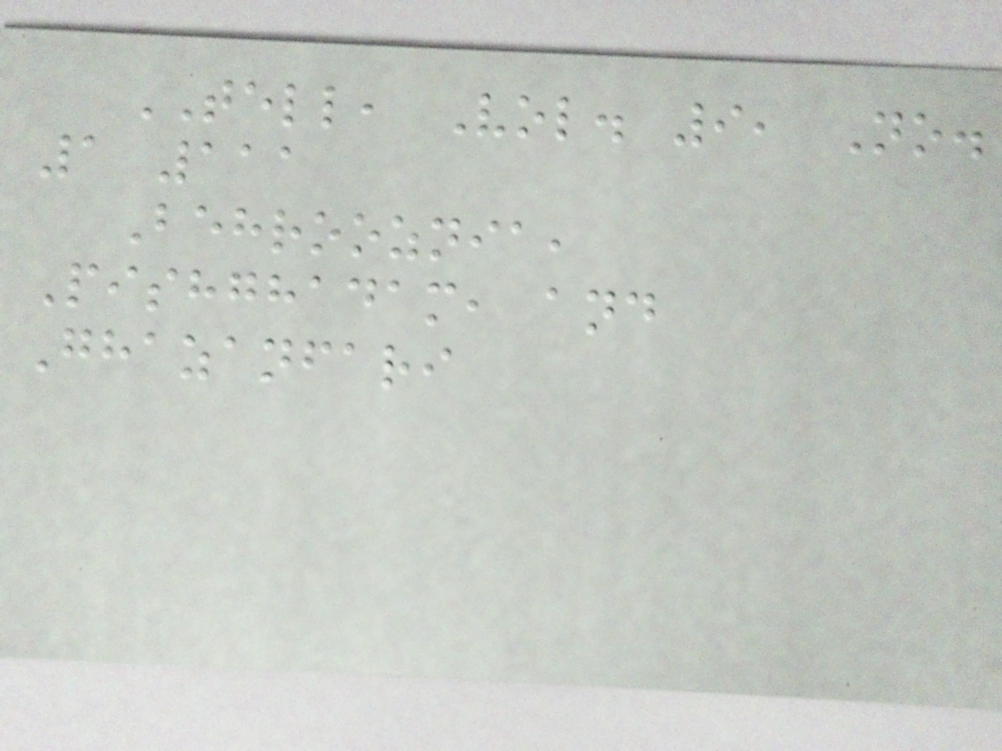TELL, Vol. 9, No.
1 111
Behrooznia,
Pishghadam, and
Ghazanfari
